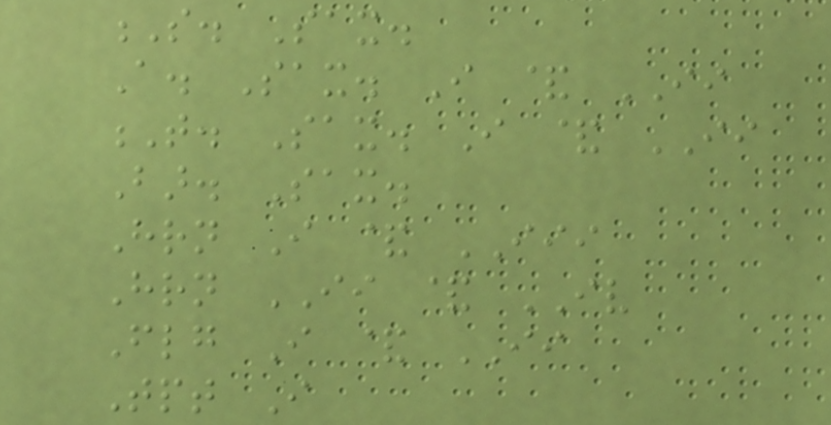S. Sax.
A. Sax. I & II
T. Sax. I & II
Bar. Sax.
Hrn I & III
Hrn II & IV
Flg I & II
Tpt I
